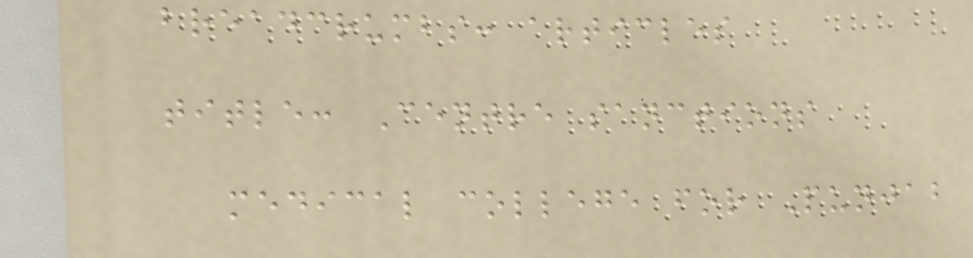breadcrumbs: articles
title: Centre sanctions
medical college for Punjab
